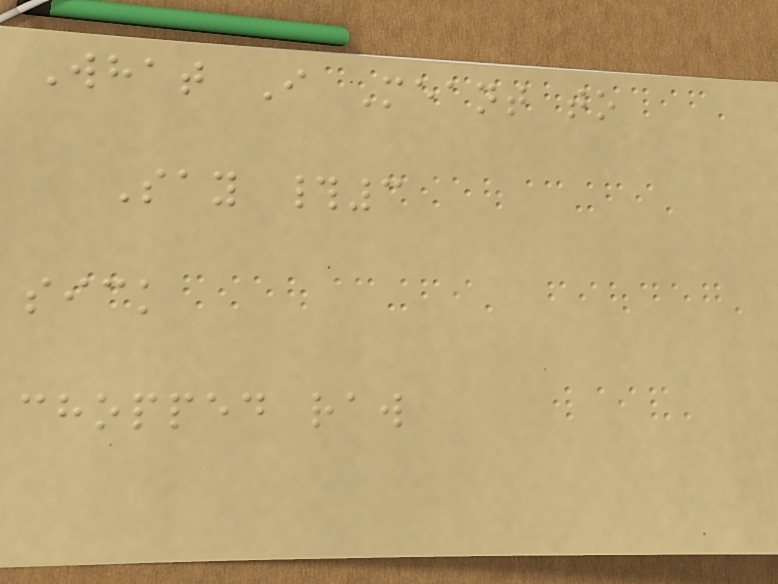What I Meant to
Say #3
sick
chopped raw
